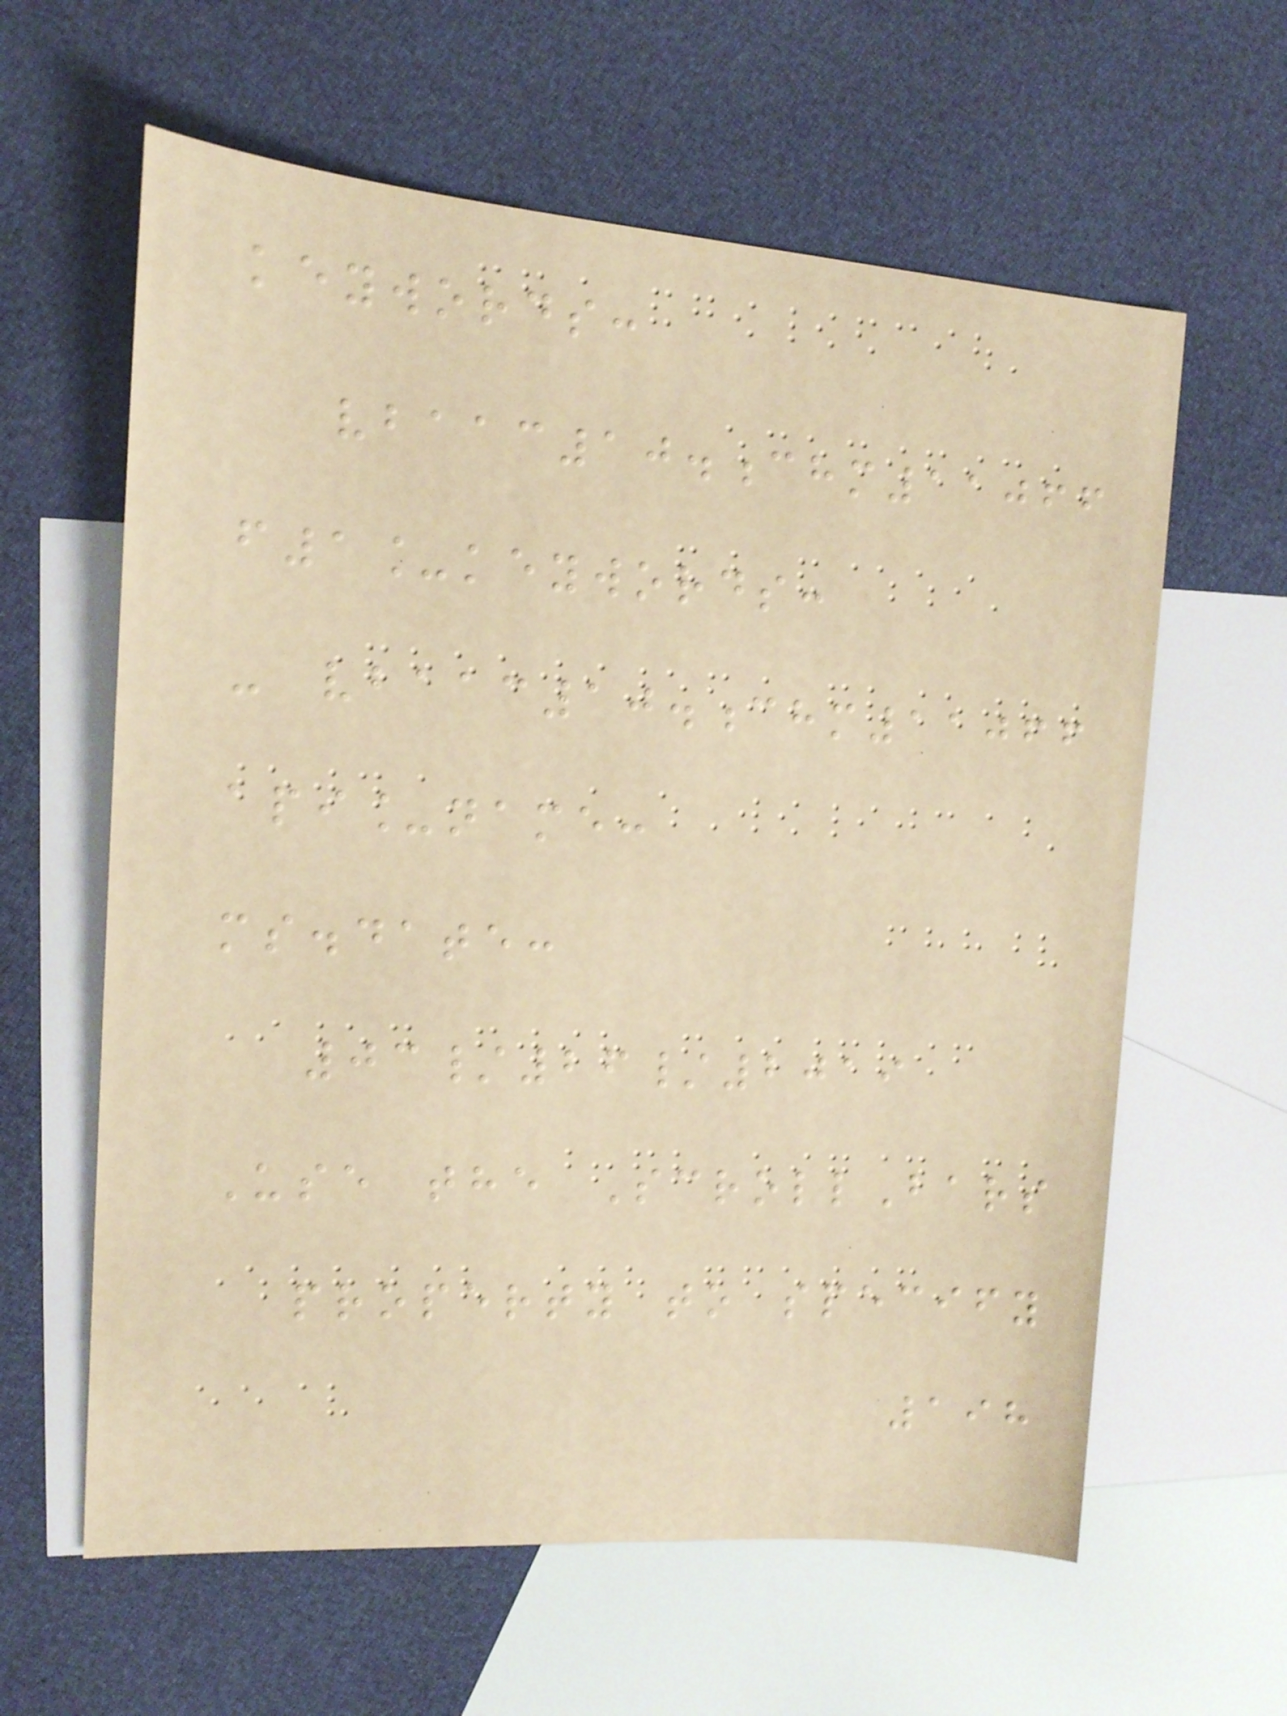keywords:
vbaac10.chm11066
f1_keywords:
- vbaac10.chm11066
api_name:
ms.date:
03/26/2019
Use the ScrollBars
property to specify
198
